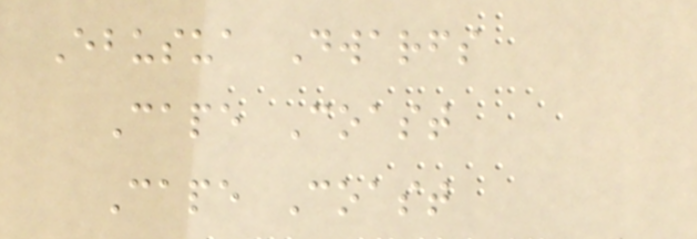Ebusua Dwarfs
Cape Coast
Cape Coast
